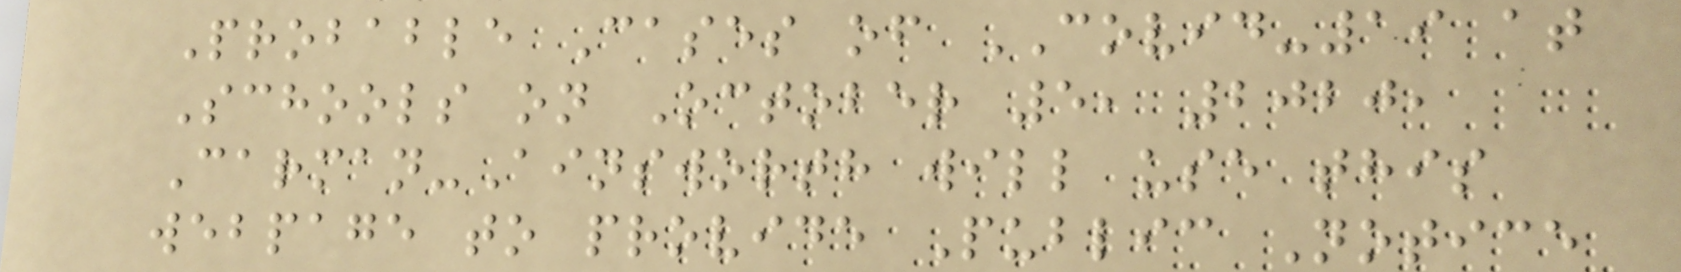Probable Cases of COVID-19 at
Schools on October 5, 2020,
Carman-Ainsworth will use this
webpage to provide Public Notice
